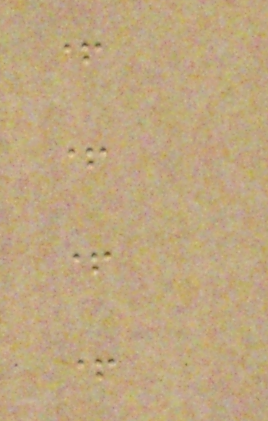+
+
+
+
